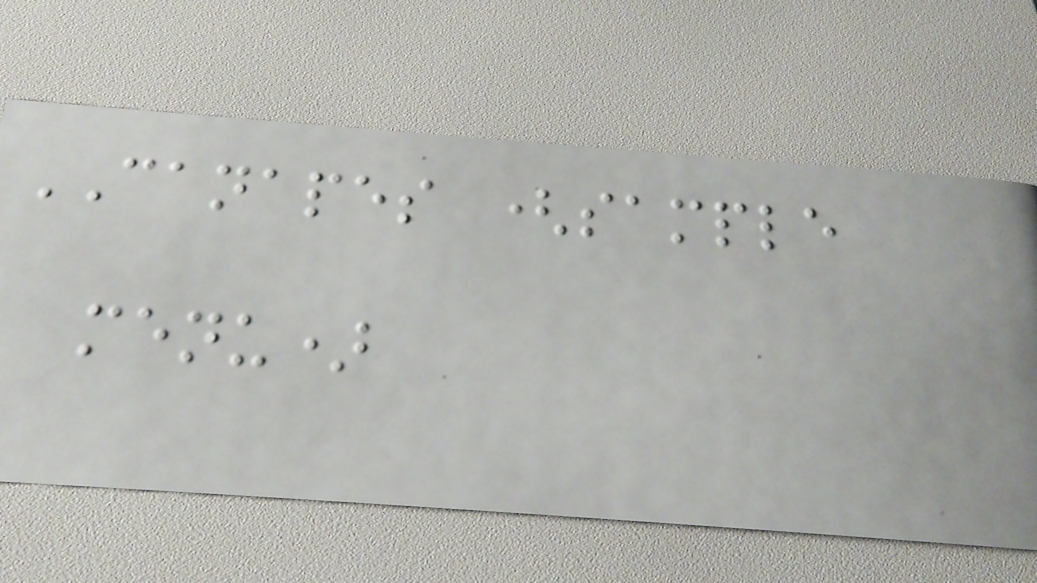CANAPES (sample
menu)
